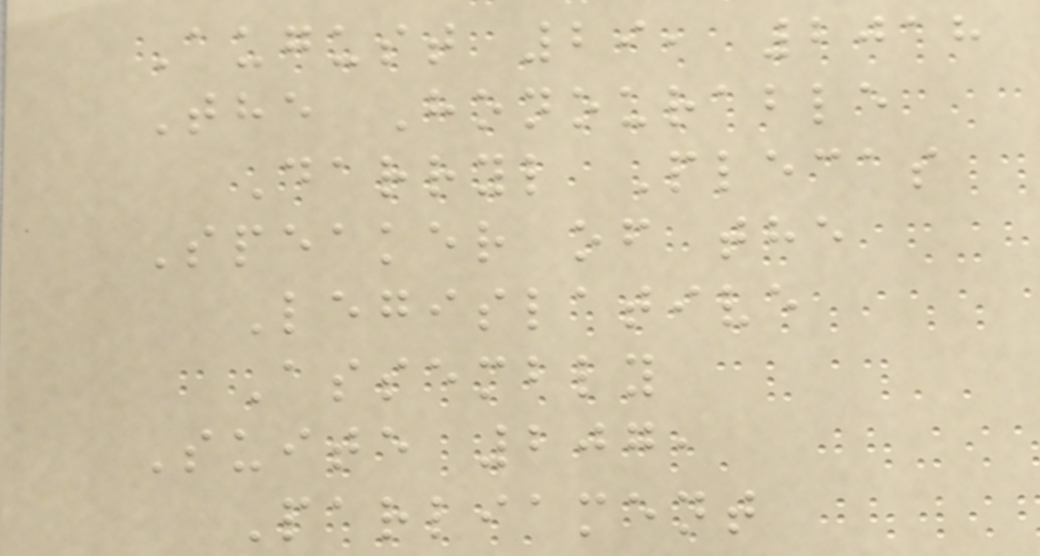August 29, 2018
The Honourable
Darryl Plecas
Speaker of the
Legislative
Assembly
Suite 207,
Parliament
